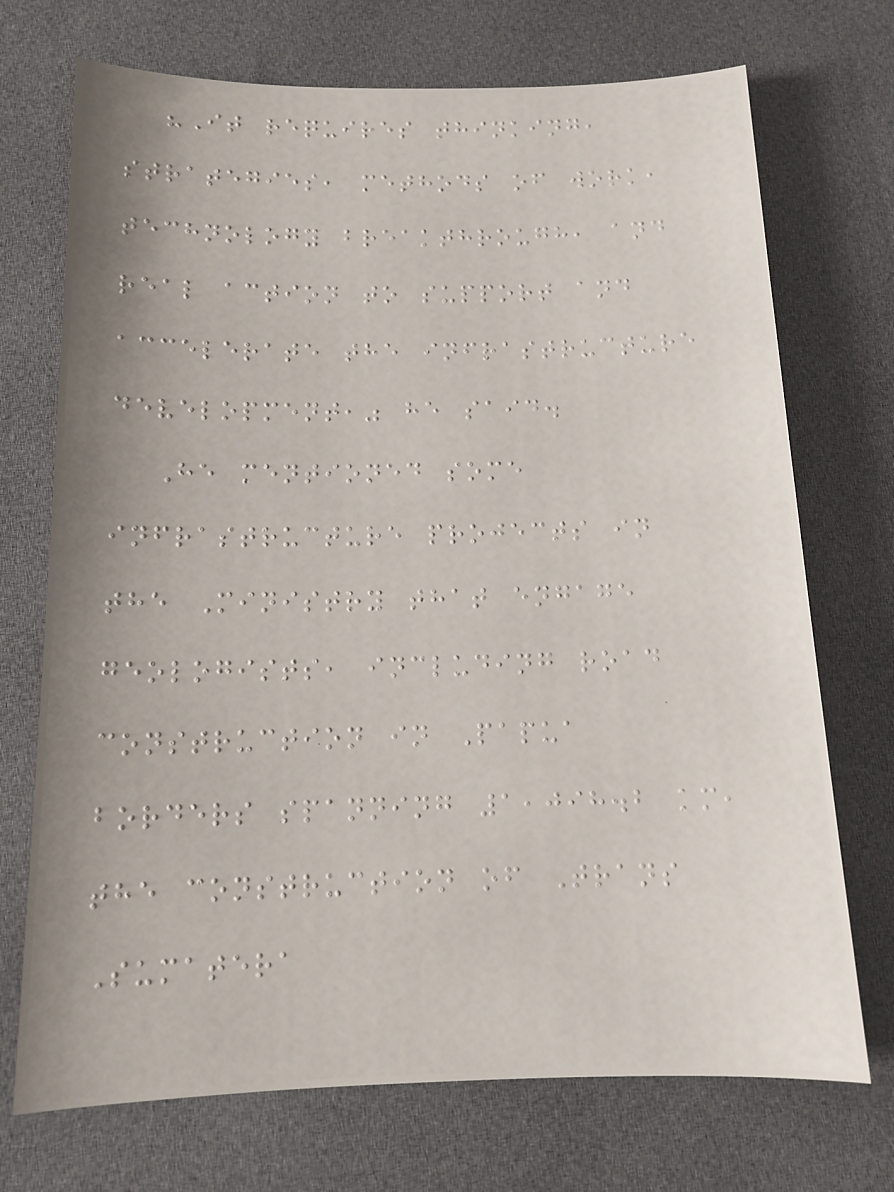"It requires thinking,
strategies, methods of work,
technology breakthrough, and
real action to support and
accelerate the infrastructure
development," he said.
He mentioned some
infrastructure projects in
the Ministry that engage
geologists, including road
construction in Papua
borders spanning 1,098.2 km,
the construction of Trans
Sumatera
